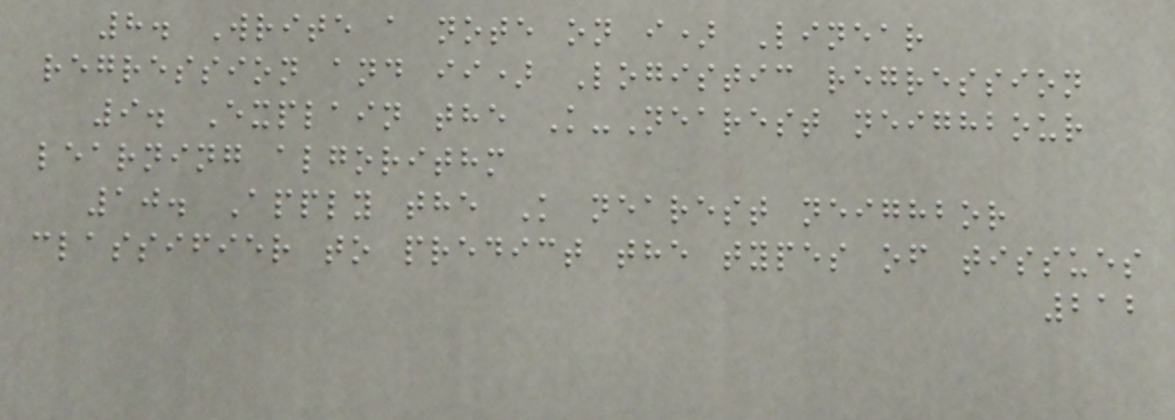8. Write a note on i) Linear
regression and ii) Logistic regression
9. Explain the K-Nearest neighbour
learning algorithm
10. Apply the K nearest neighbor
classifier to predict the types of tissues
212
